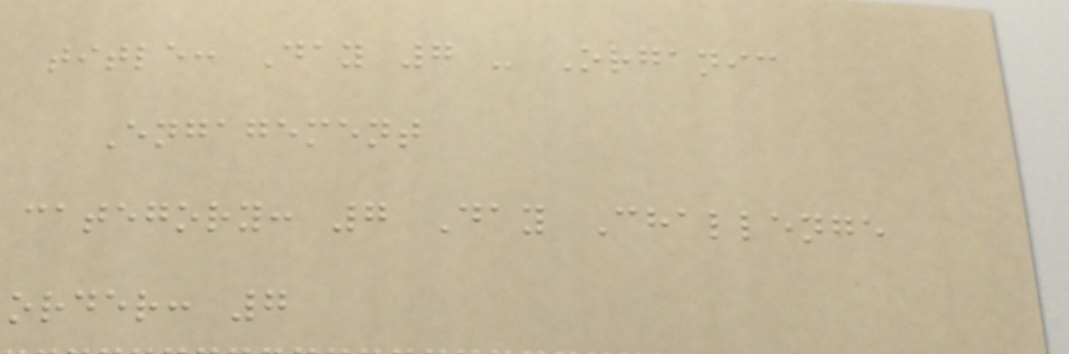title: Day 7 - Organic
Engagement
category: 7 Day Challenge
order: 7
